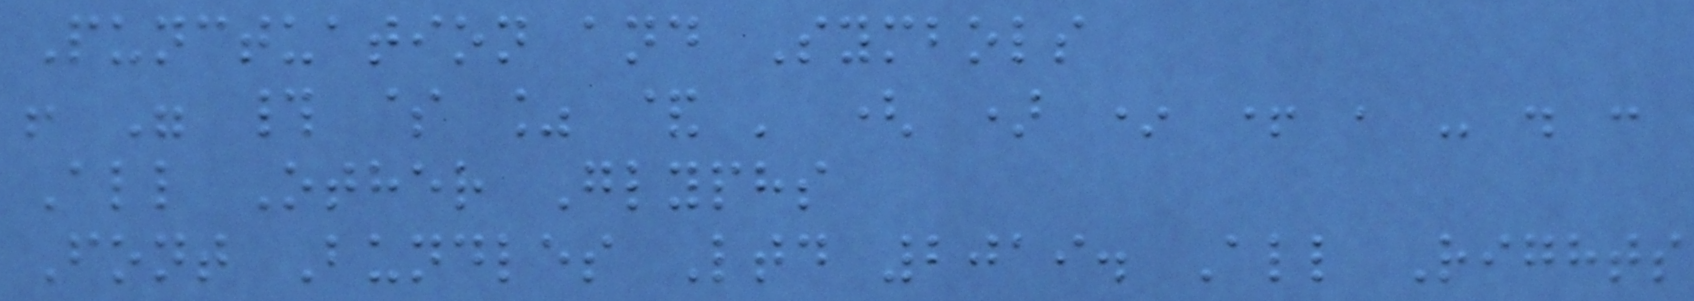Punctuation and Symbols
! " # $ % & ' ( ) * + , - . :
All Other Glyphs
Font Bundles Ltd 2019. All Rights
